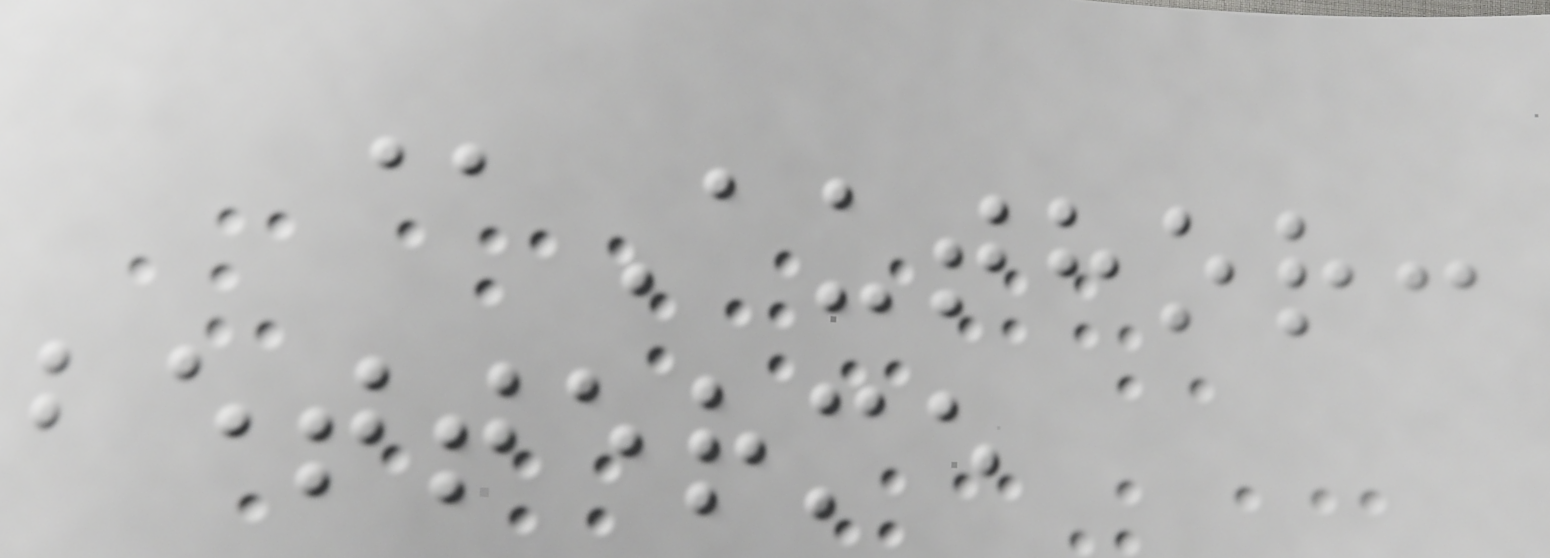@Author:
betterme
